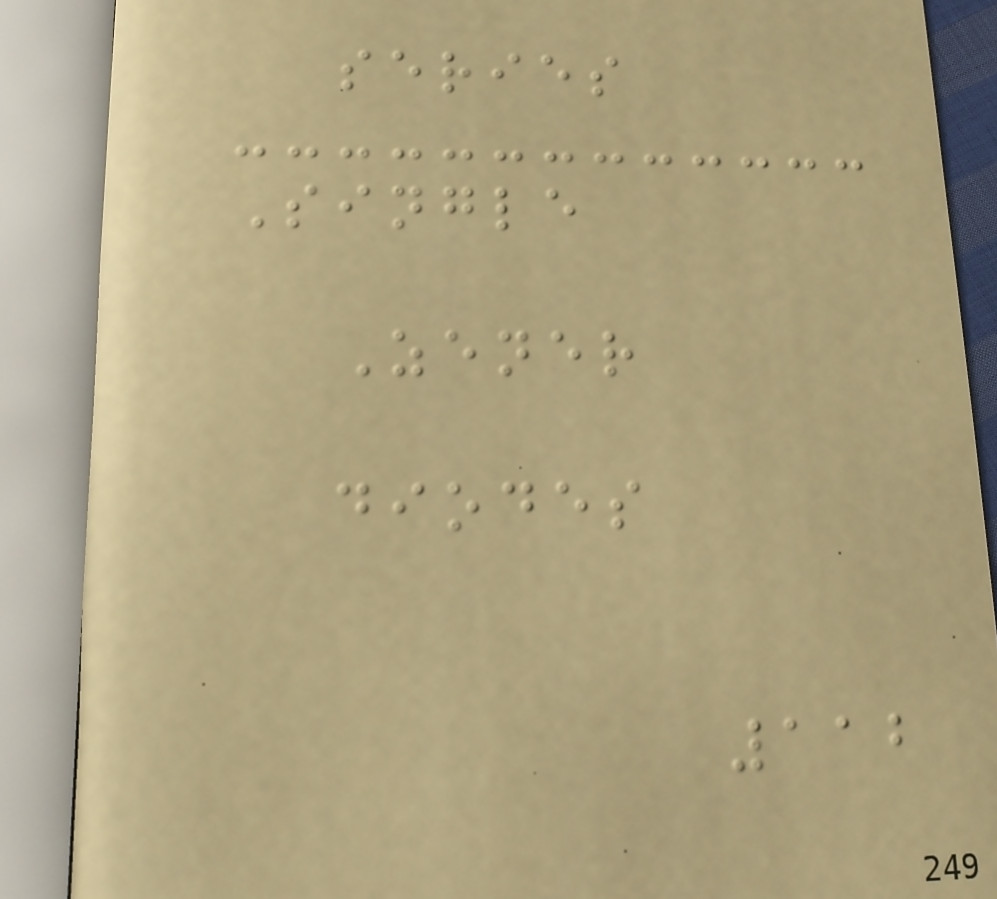series
Single
Zener
diodes
112
